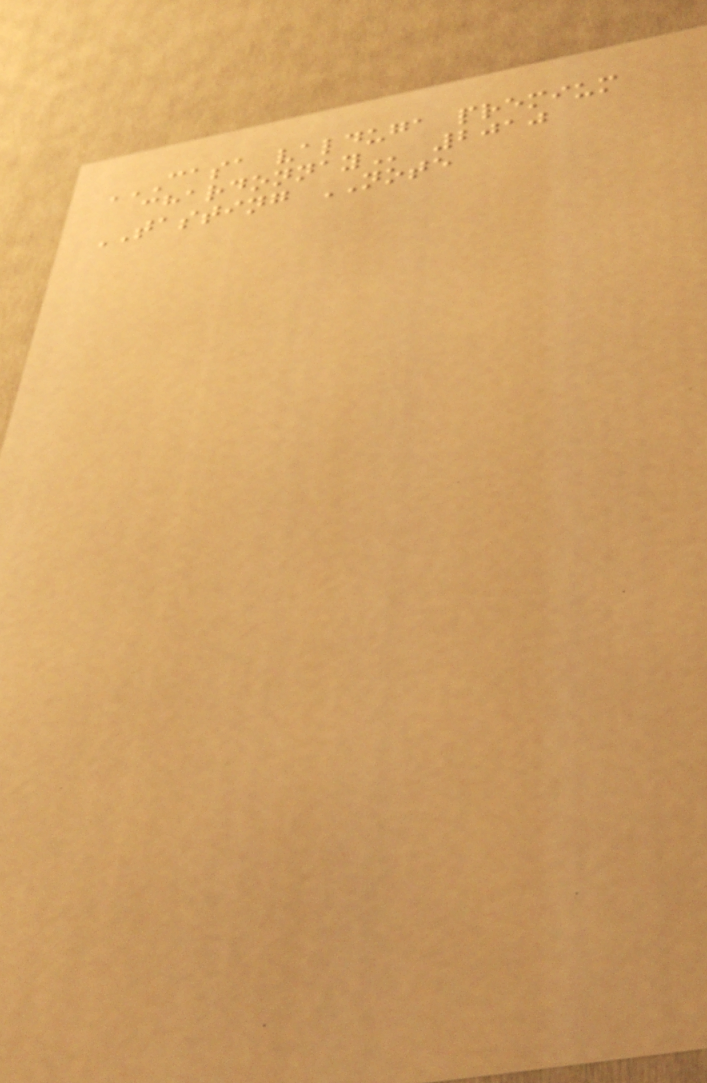CASA VALDUGA PREMIUM
CHARDONNAY 2010
TASTING NOTE
